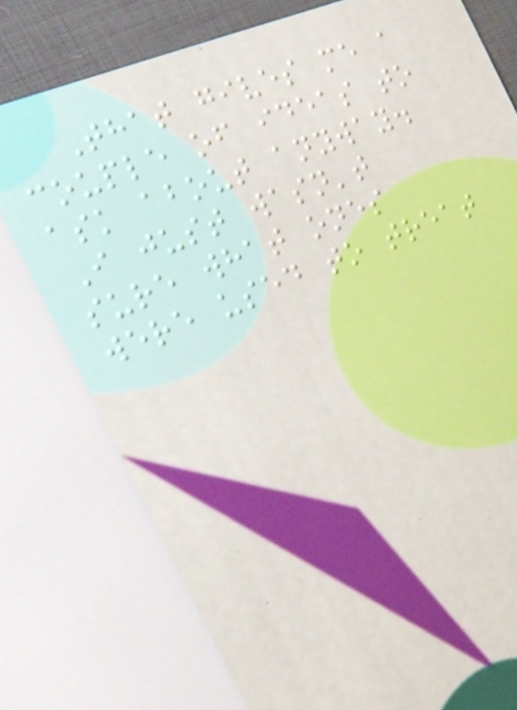That gives me a
couple of ideas to
ask about anyway.
I just wasn't
sure what ones
were used to treat
